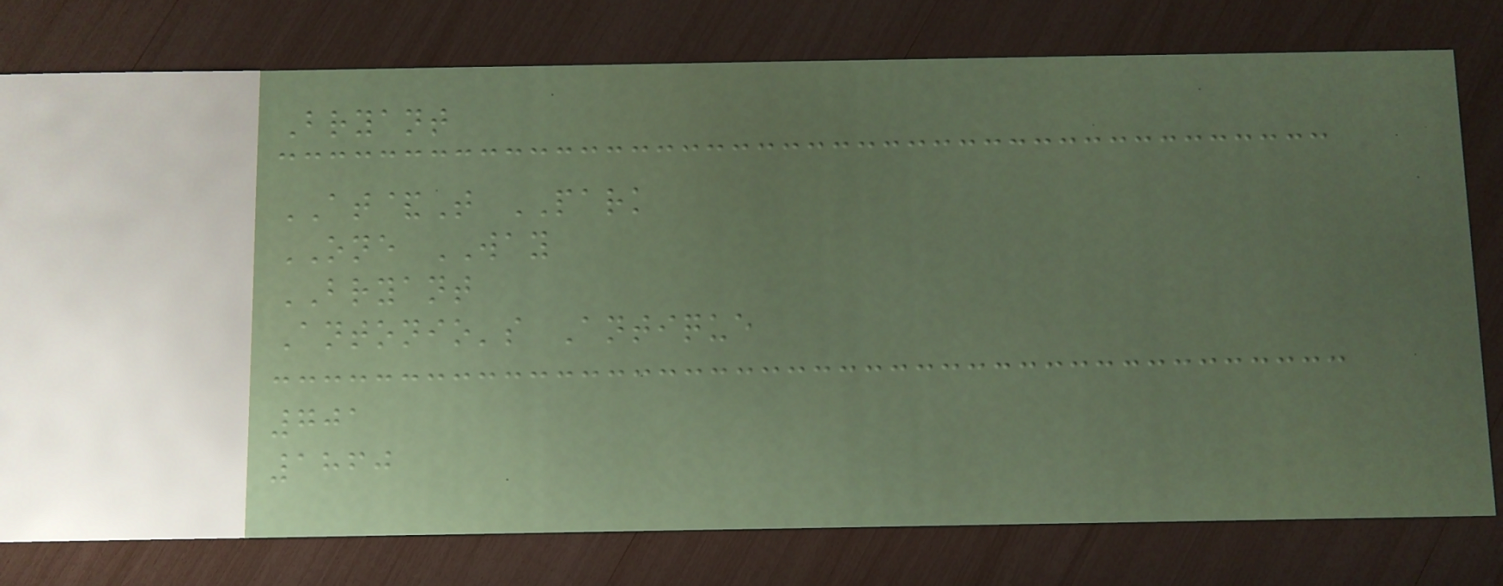Bryant
AT&T PARK
ONE WAY
BRYANT
Antonio's Antique
701
1860
